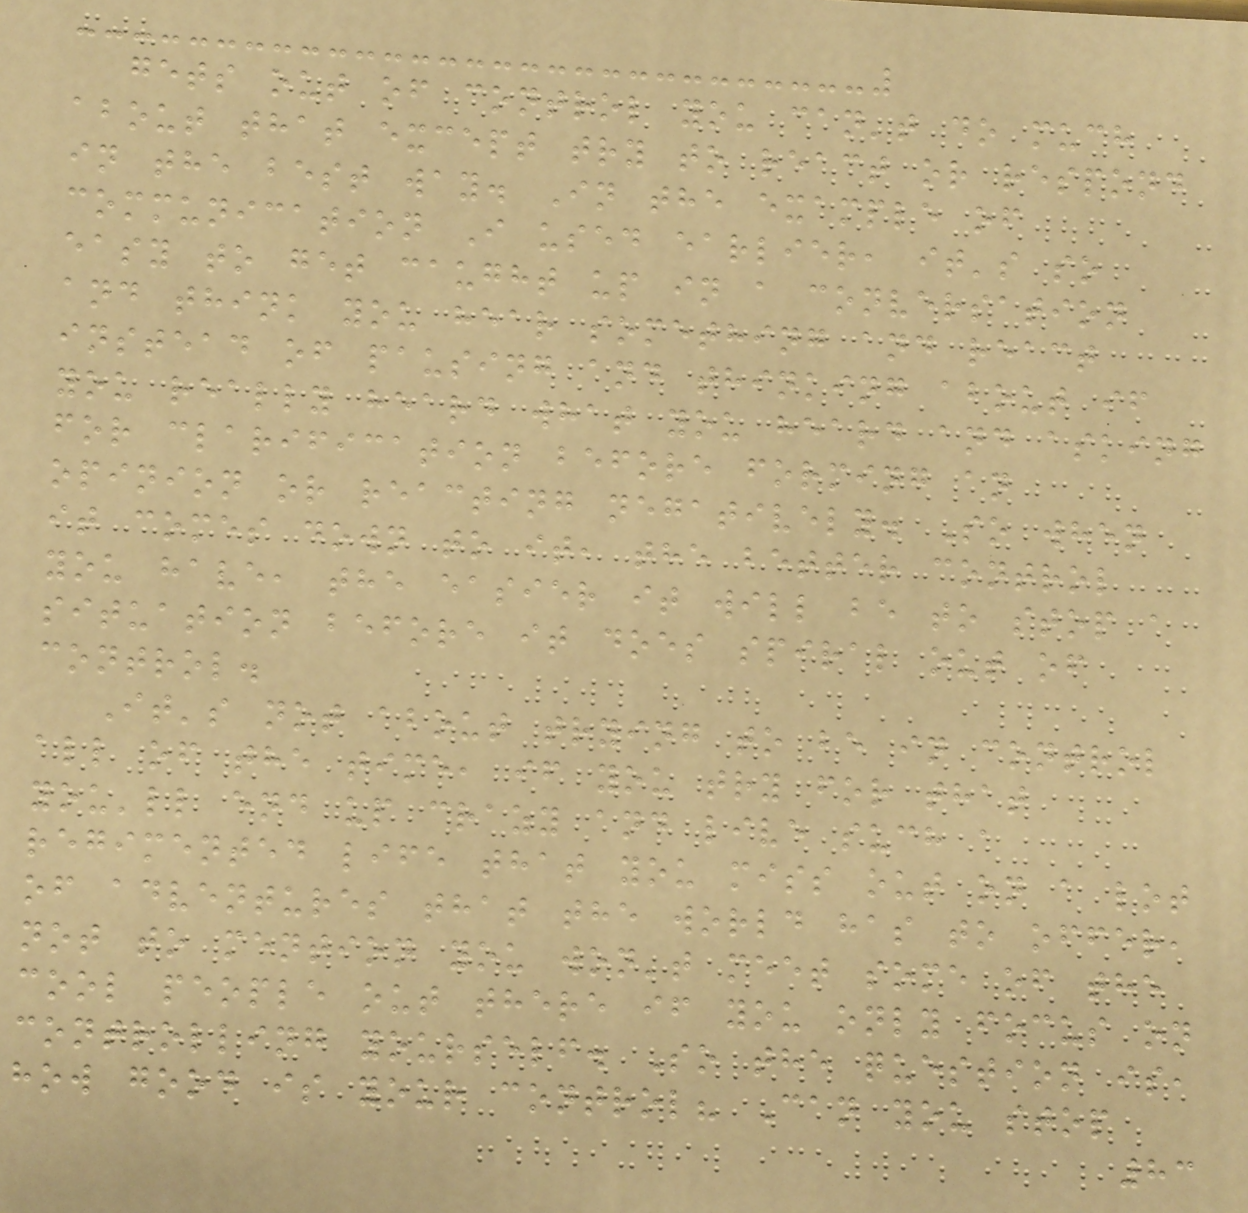gets out of control you can't do much
about that except try to react or respond
in the best way. In the example of
communication I used earlier, it's so
easy to get caught up in a conversation
and think you hear something and react
instead of pausing and thinking about if
you really heard what you heard and asking
for clarification before forming an
opinion or reacting negatively. So when
it comes down to it, the better control
you have, the easier it will be to stop a
situation before it does spiral out of
control.
It's not about trying to be in control
all of the time, if you try for that
you'll end up crazy and live such a
regimented life that you miss out on a lot
of adventures that the world has to offer,
not to mention you won't meet some of the
cool people out there if you only focus on
controlling yourself. So the question is,
how good is your control? Can you stop
83
